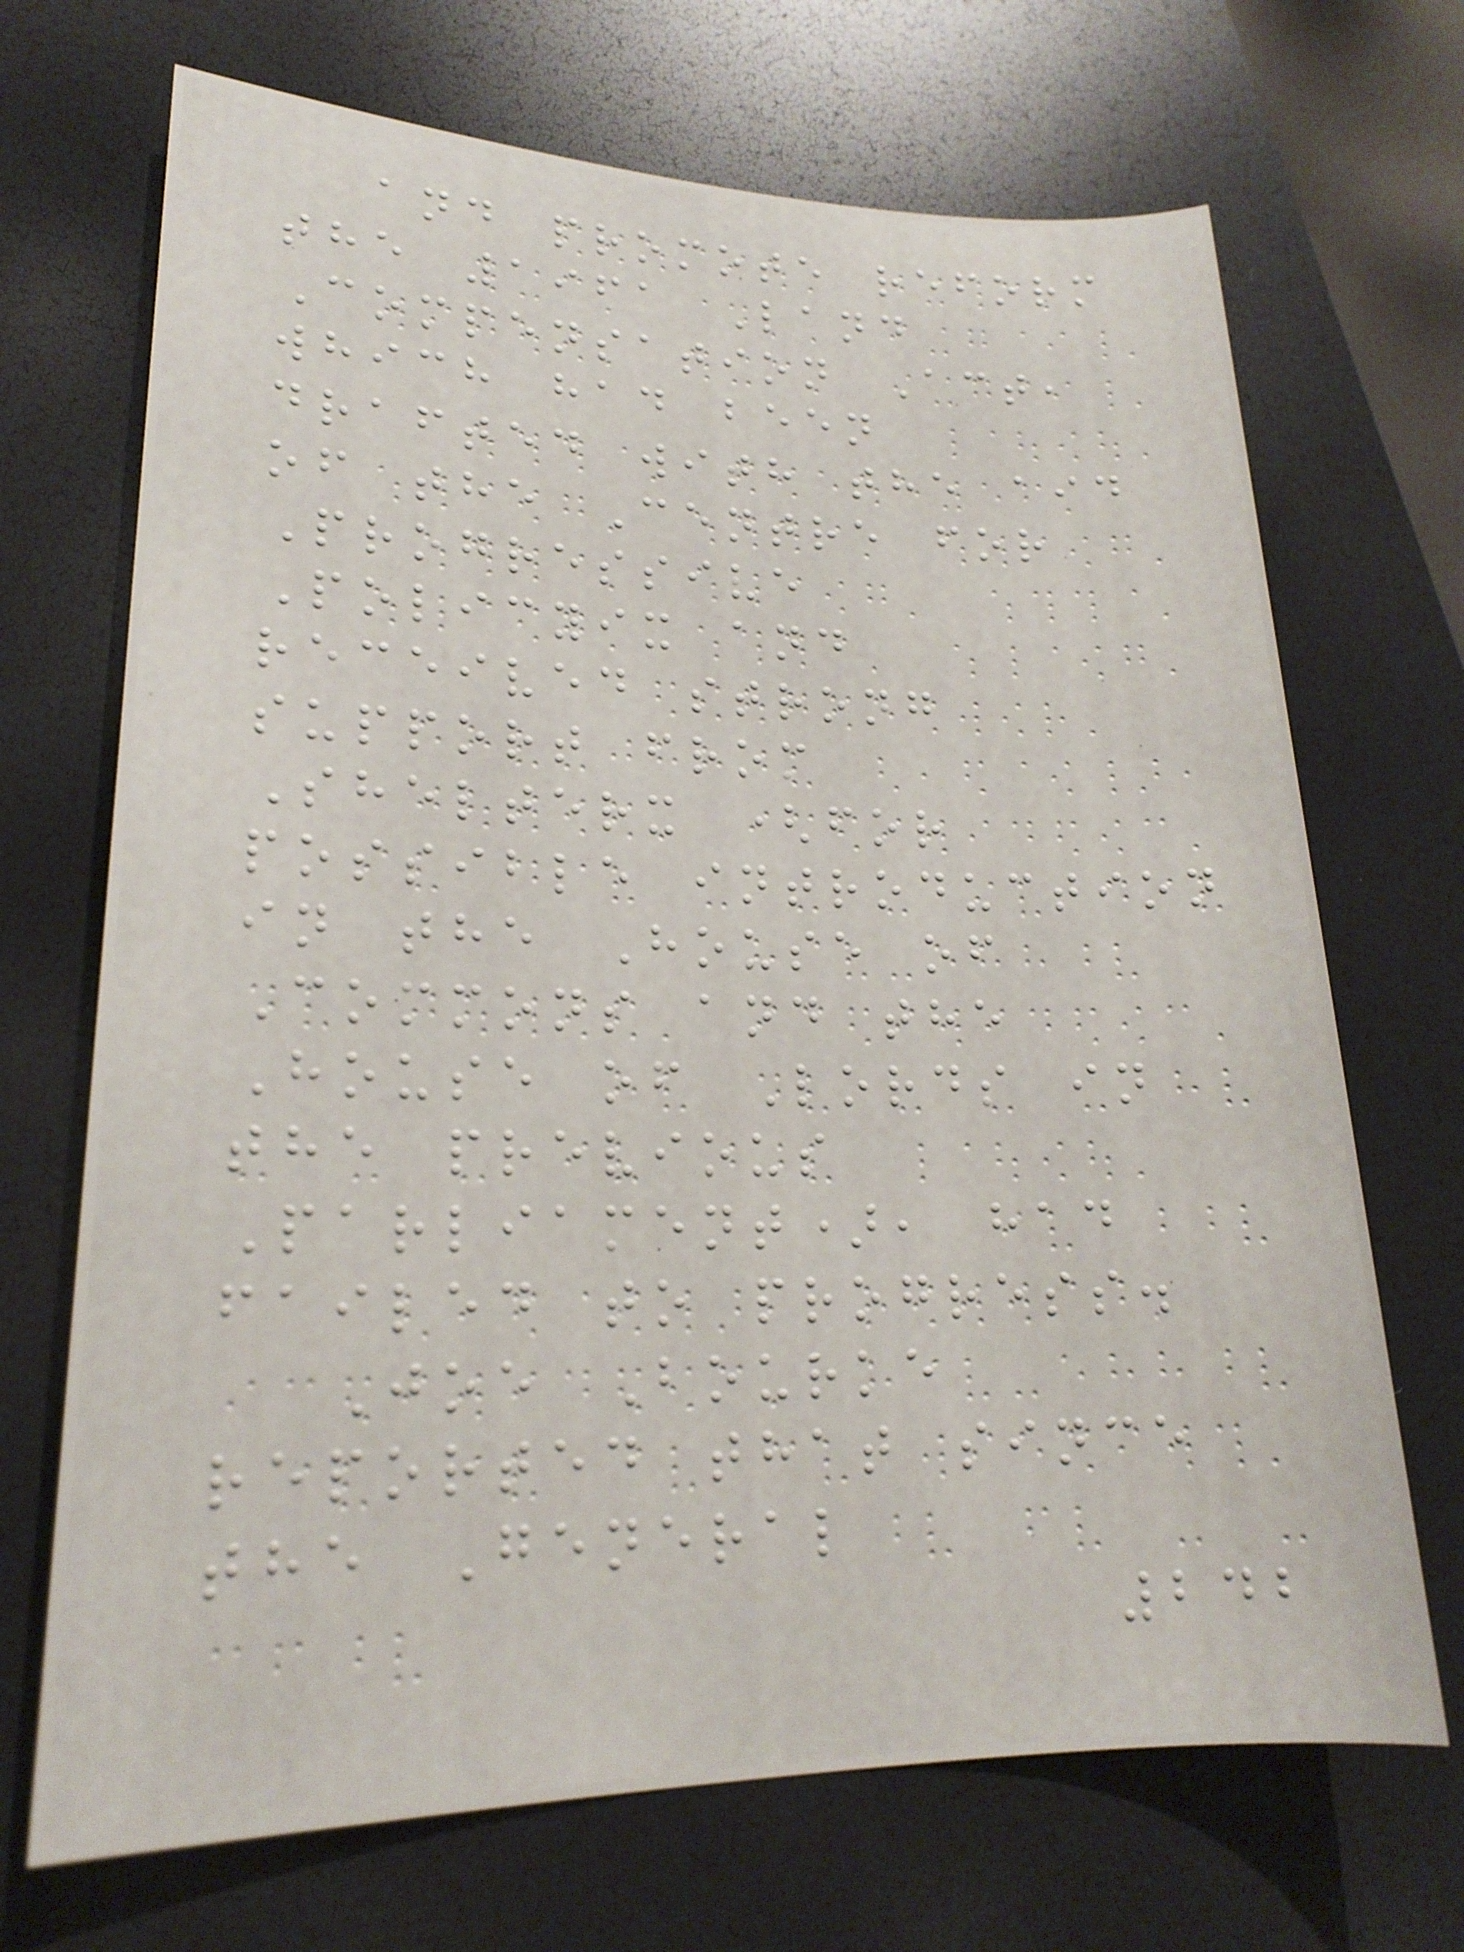and promote reform
the 1961 Land
Compensation Act,
which had been
drafted with the aid
of the Centre for
Progressive
Policyix and
received strong
support from
Shelterx (for
possible introduction
in the House of
Commons and the
House of Lords in
the previous
Parliament), had
failed to progress.
Joe Bourke
reported that since
the General
242
